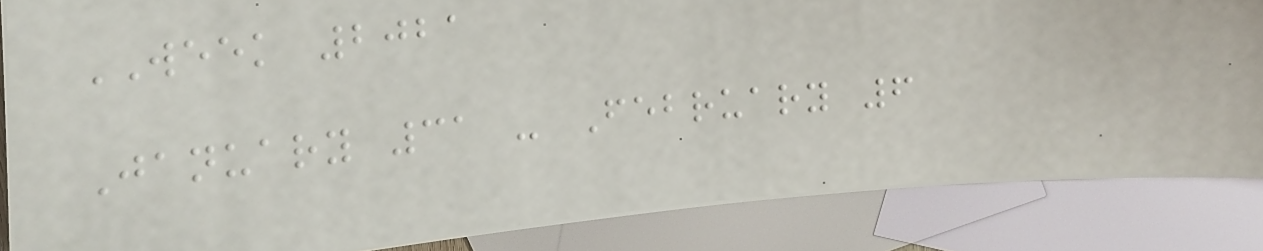WEEK 2021
January 31 - February 6
